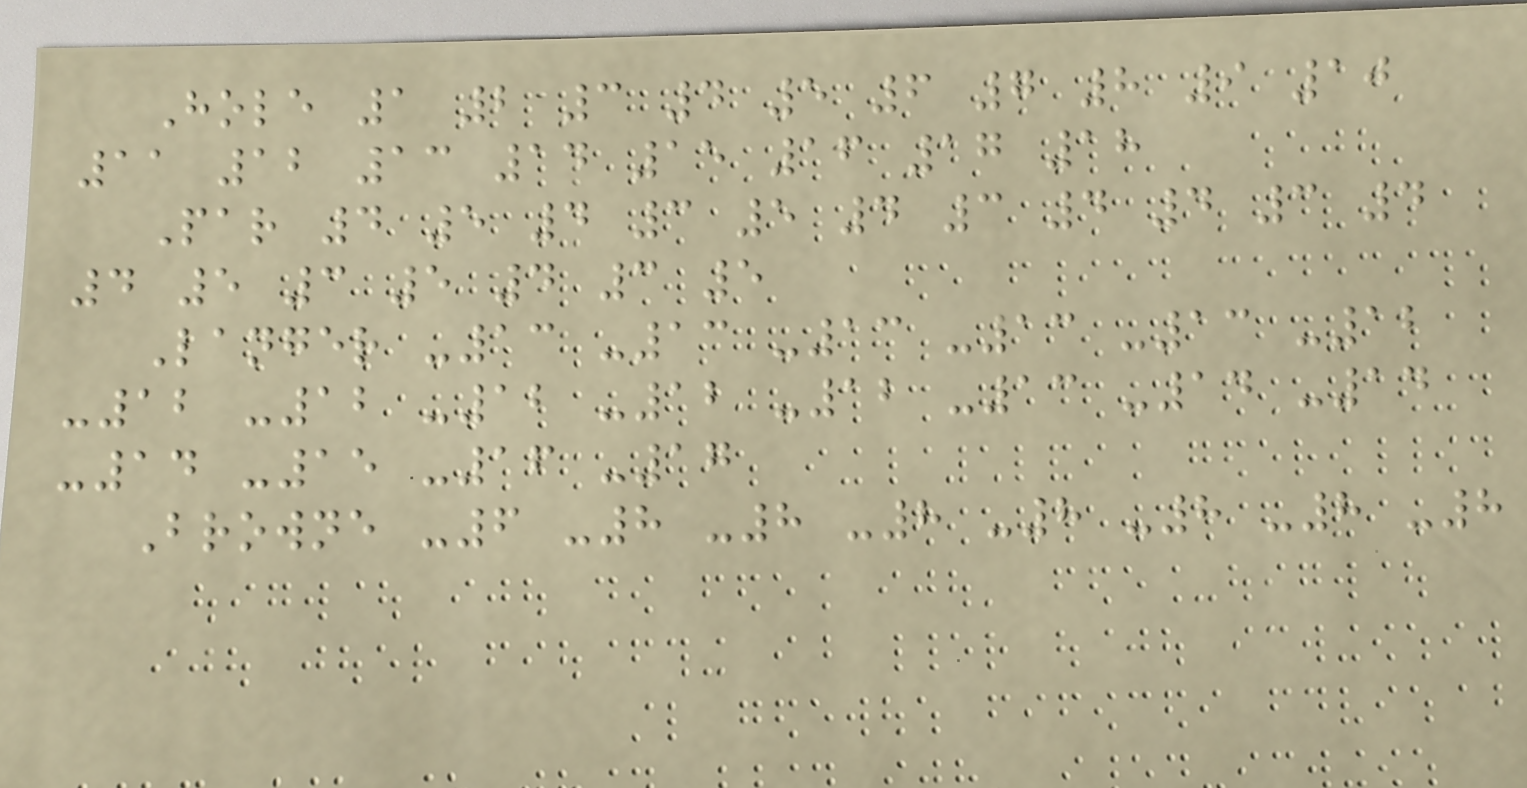Hole 1 2 3 4 5 6 7 8 9 10
11 12 13 14 15 16 17 18
Par 4 5 4 3 5 4 3 4 4 3 4
4 5 3 5 4 3 5
Langer -13 -13 -13 -13 -13 -12
-12 -12 -12 -12 -12 -13 -14 -14
-14 -15 -16 -17
Browne -6 -8 -8 -8 -8 -8 -8 -8
